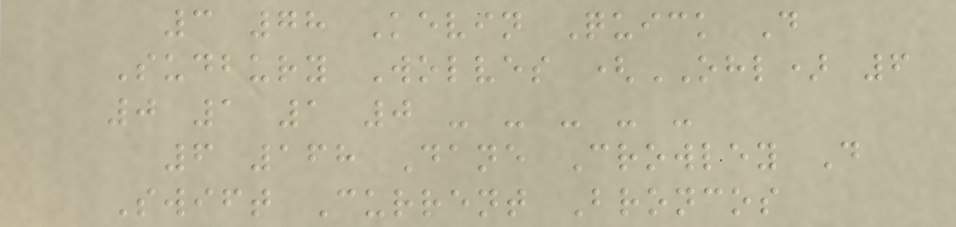3 78 Kevin Quick D
Sudbury Wolves (OHL) 6
0 1 1 0 - - - - -
6 168 Dane Crowley D
Swift Current Broncos
